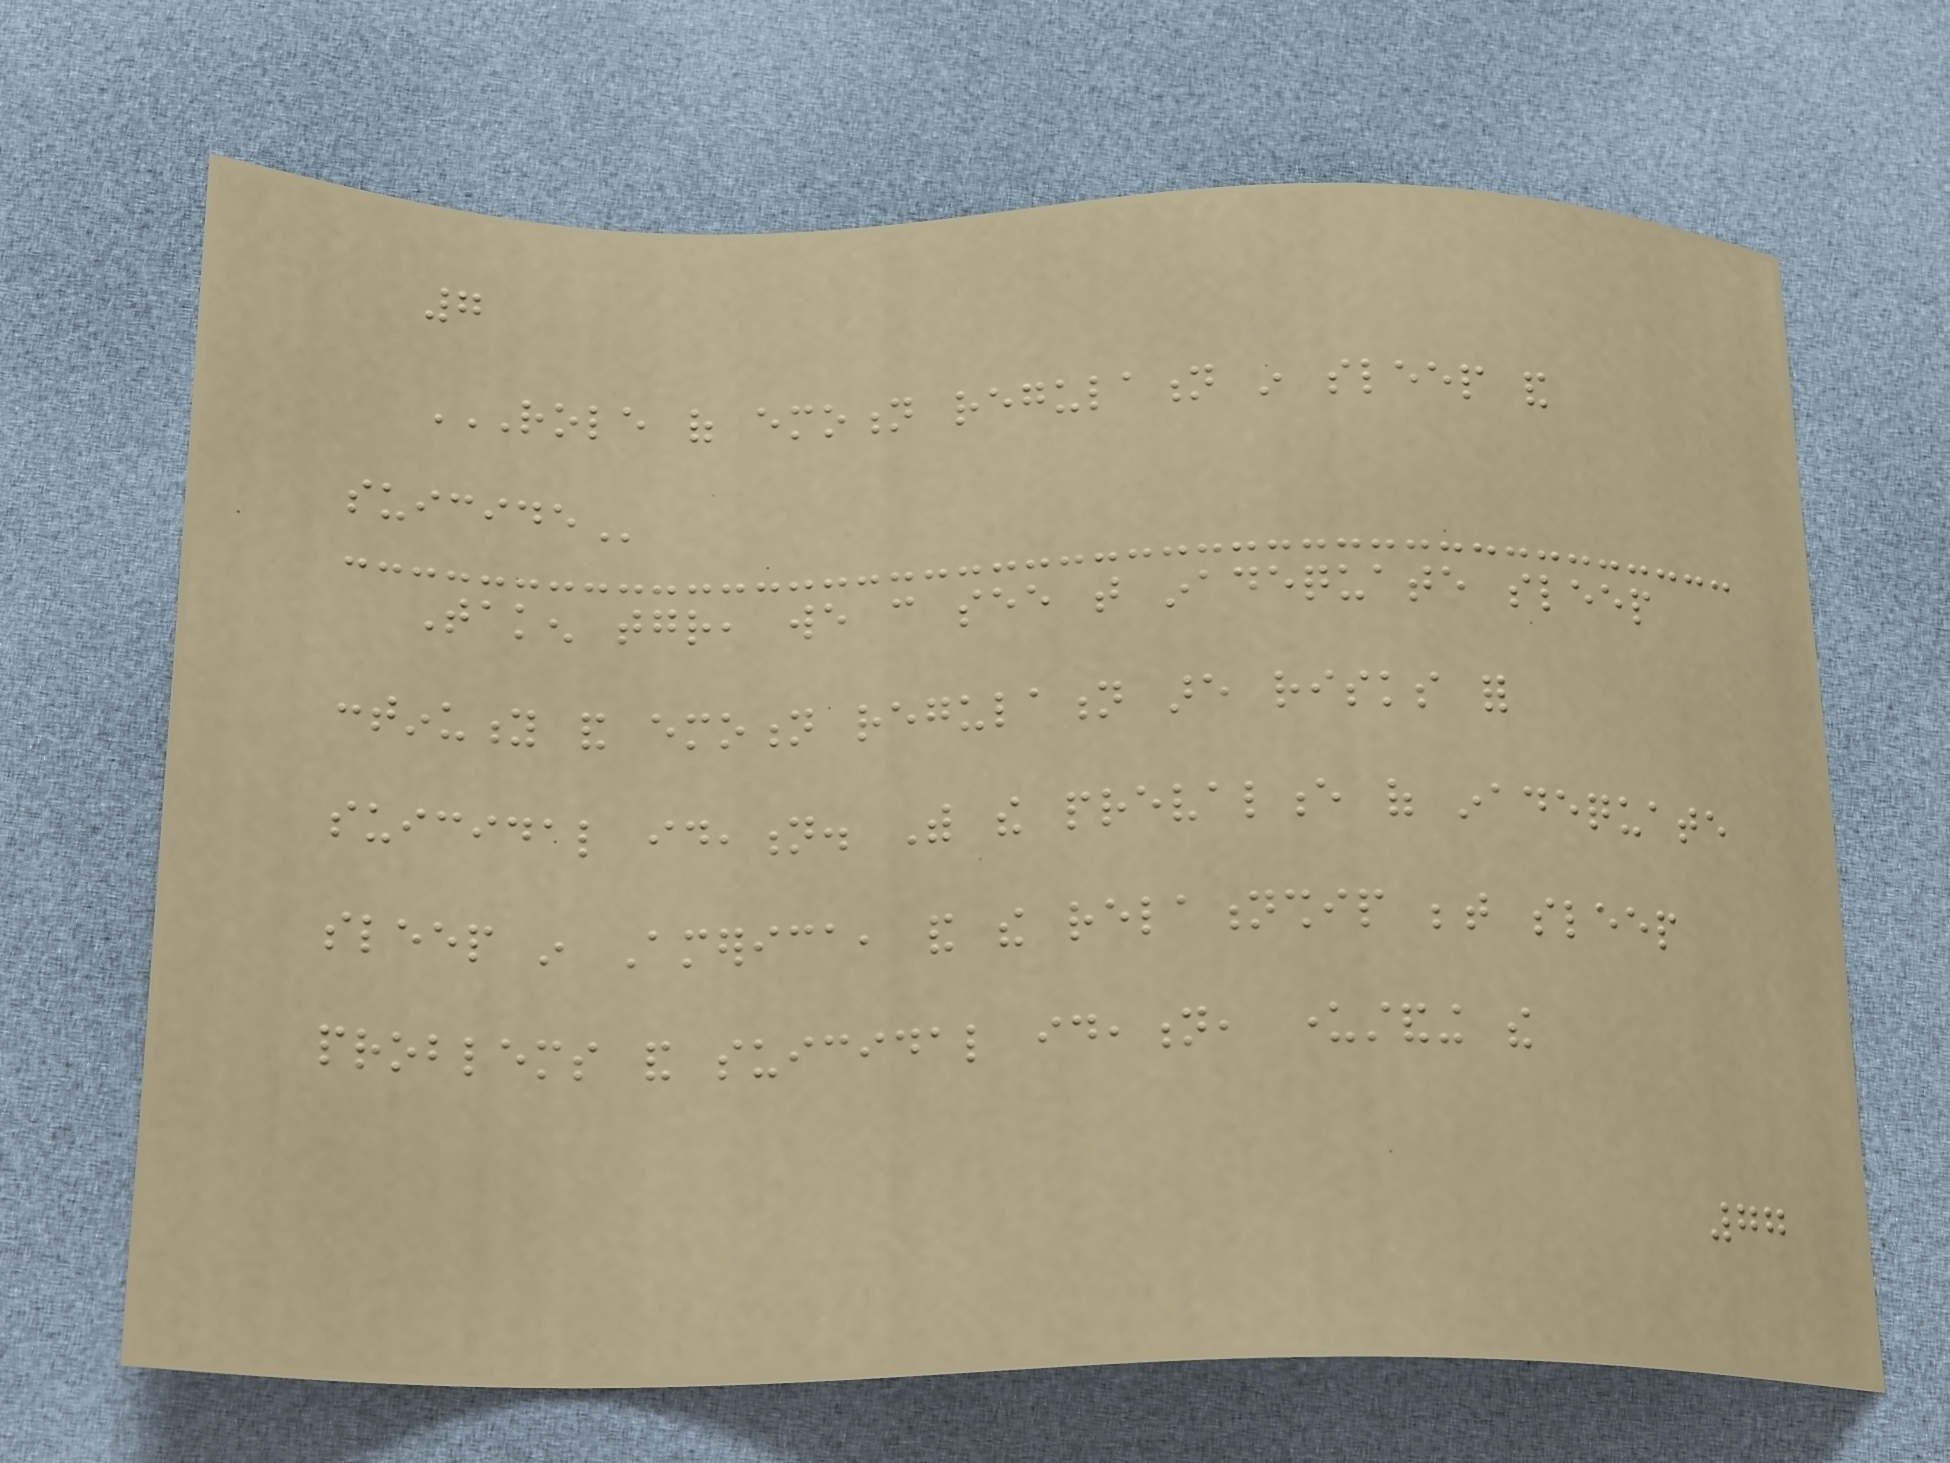7
ROLE OF EMOTION REGULATION IN SLEEP AND
SUICIDE
Taken together, we can see that inadequate sleep
continuity and emotion regulation are risks for
suicidal ideation. With the prevalence of inadequate
sleep in America, and the relationship between sleep
problems and suicidal ideation, understanding the
77
